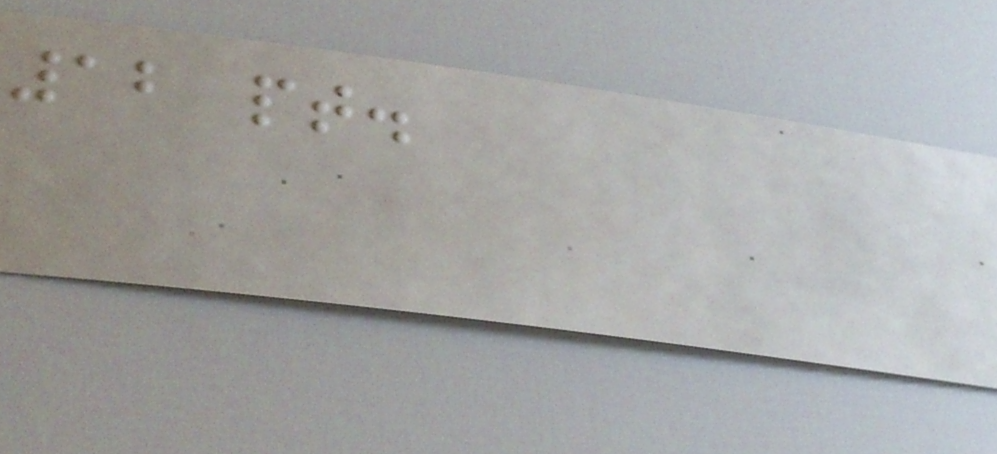12 pt.
